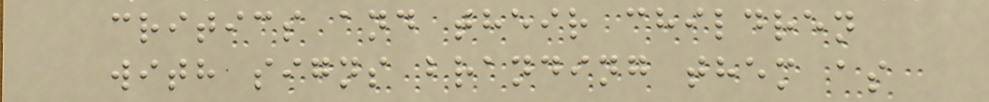critics and their children
with signs branding them as
